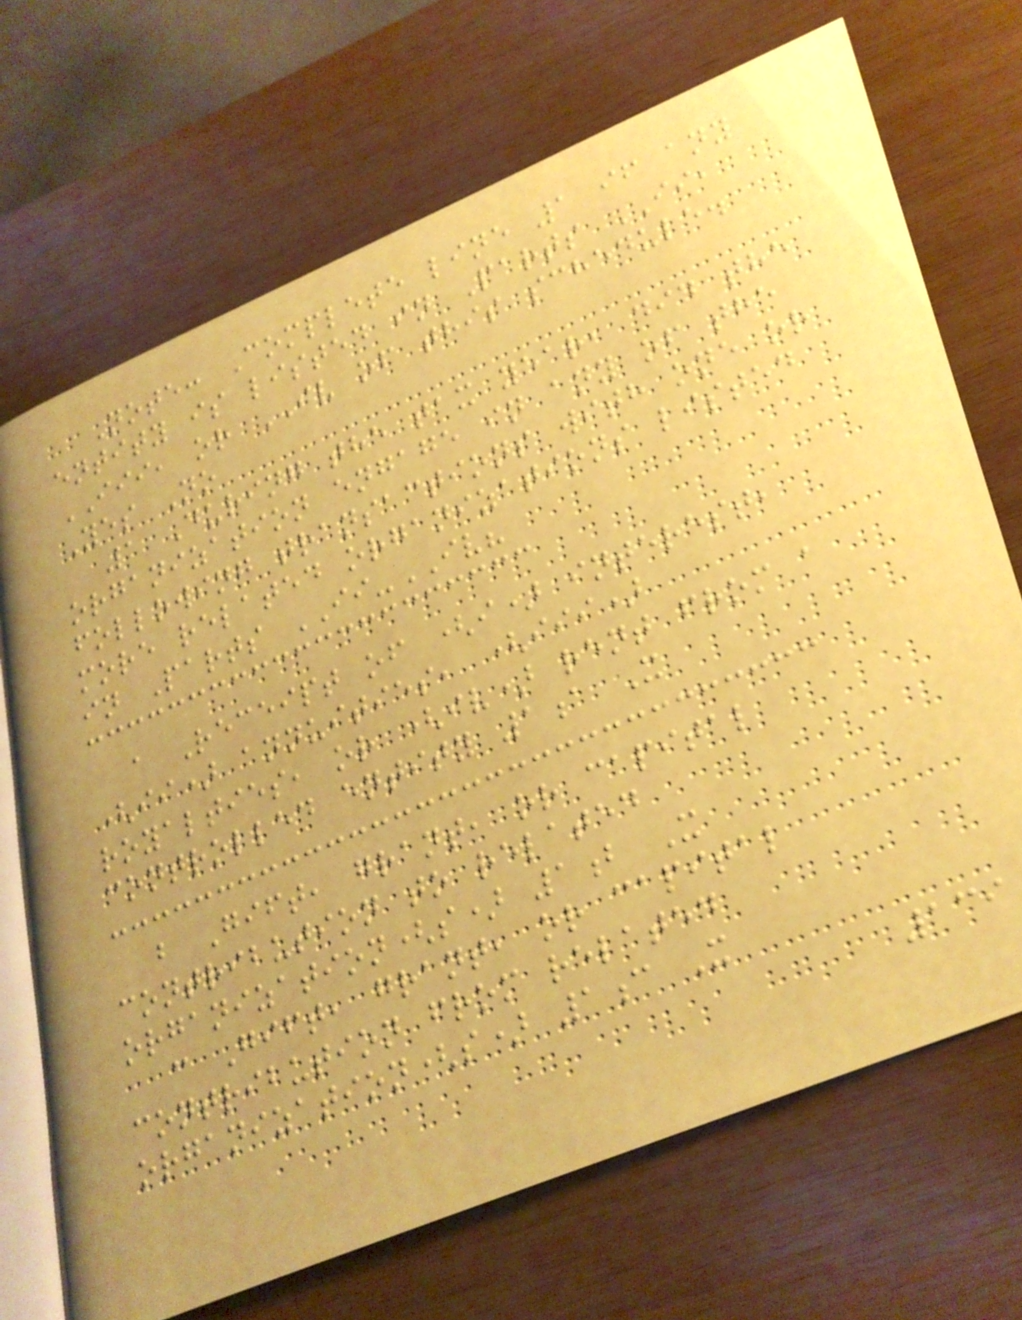Note: Complete line 1 if any
entity is listed in Parts II,
III, or IV of this schedule.
Yes No
1 During the tax year, did the
organization engage in any of the
following transactions with one or
more related organizations listed
in Parts II-IV?
a Receipt of (i) interest,
(ii) annuities, (iii)
royalties, or (iv) rent from a
controlled entity 1a X
b Gift, grant, or capital
contribution to related
organization(s) 1b X
c Gift, grant, or capital
contribution from related
organization(s) 1c X
139
